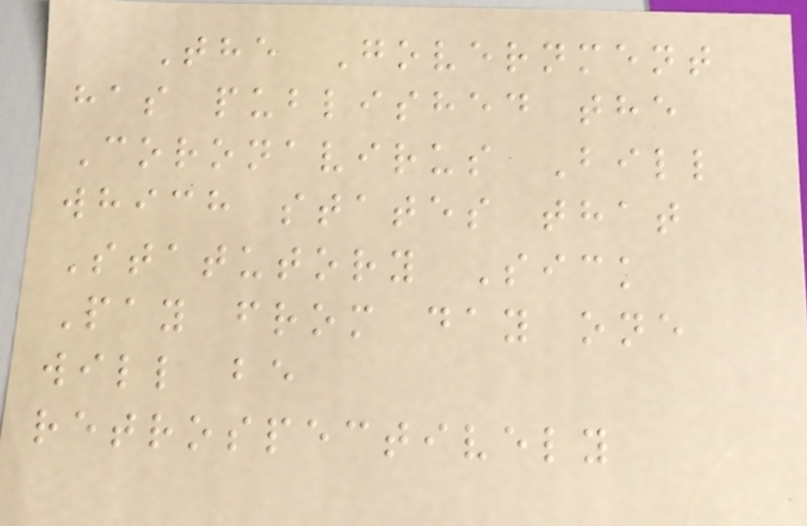The Government
has published the
Coronavirus Bill
which states that
Statutory Sick
Pay from day one
will be
retrospectively
